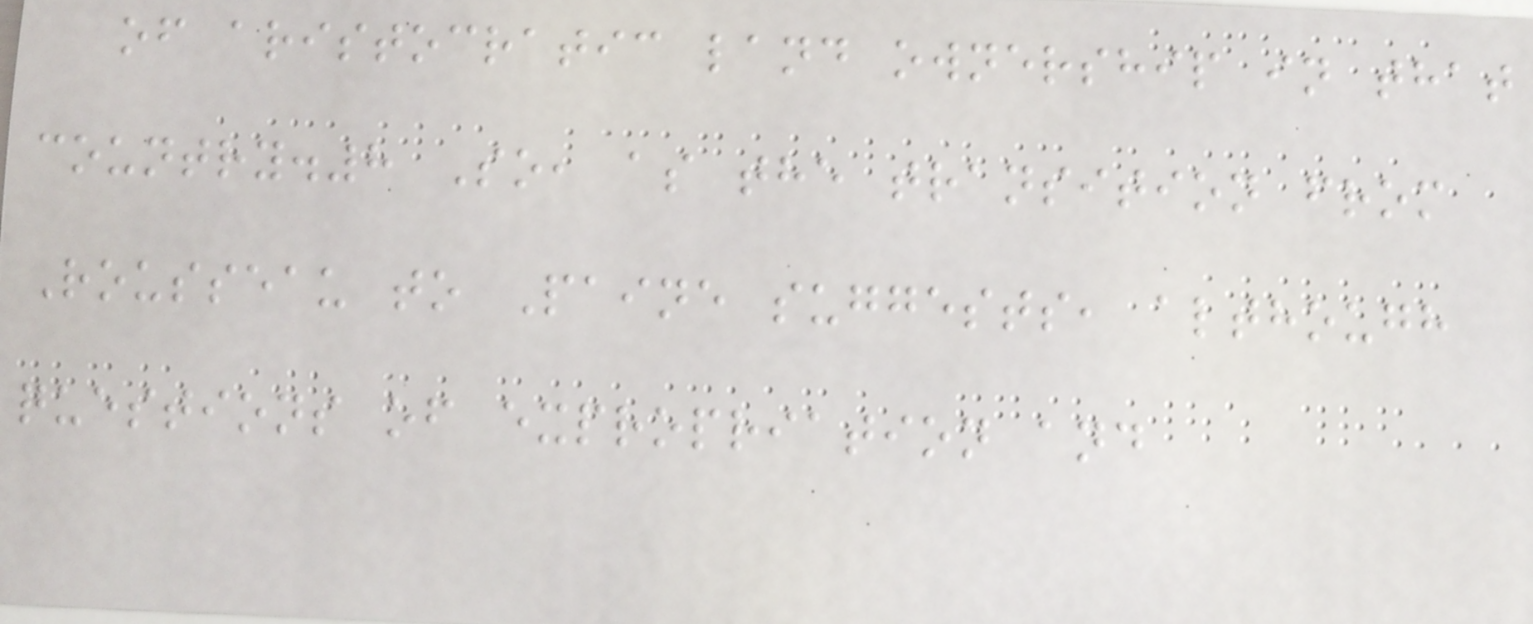of aristocratic land ownership in that
country.8 So, as the transition from
Rousseau to Paine suggests, although
questions of expropriation and
